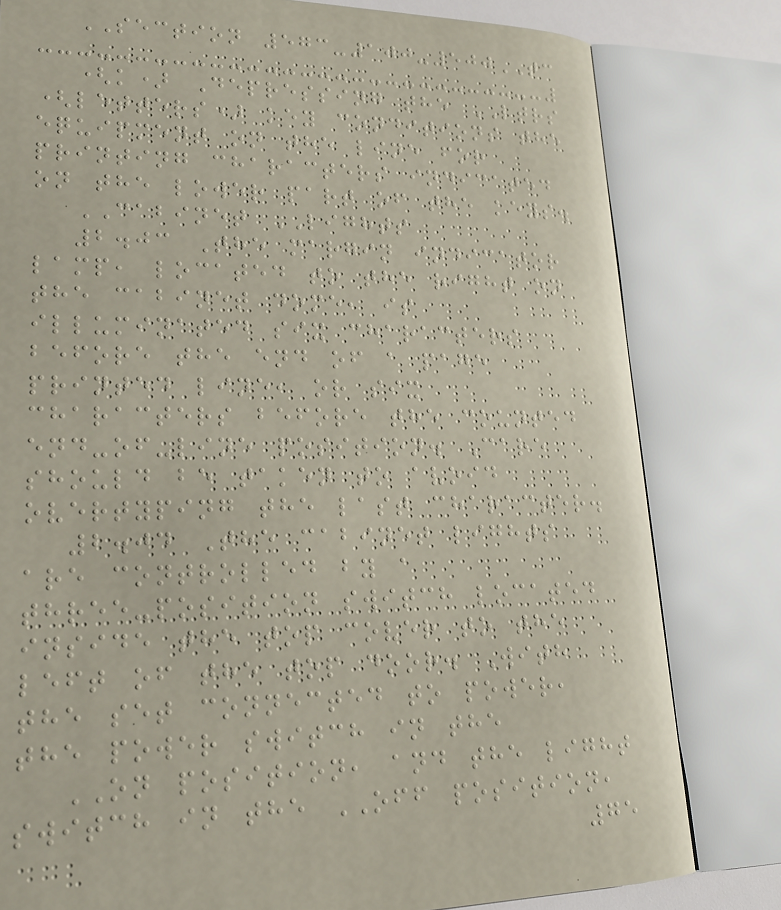SECTION 573-100-500TC
(k) Depressing the LTRS
(letters) key conditions the
equipment on the line for
printing characters indicated
on the lower part of the keys.
CABINET LIGHTS
2.03 The margin indicator
lamp, located to the right on
the cabinet dome, is
illuminated six characters
before the end of a page
printed line, or six
characters before the counted
end-of-line position. Care
should be taken to avoid
overtyping the last character.
2.04 The cabinet lights
are controlled by a
three-position switch located
inside the top cover to the
left of the top door. With
the set connected to power,
the power switch in the
ON position, and the light
switch in the OFF position,
75
